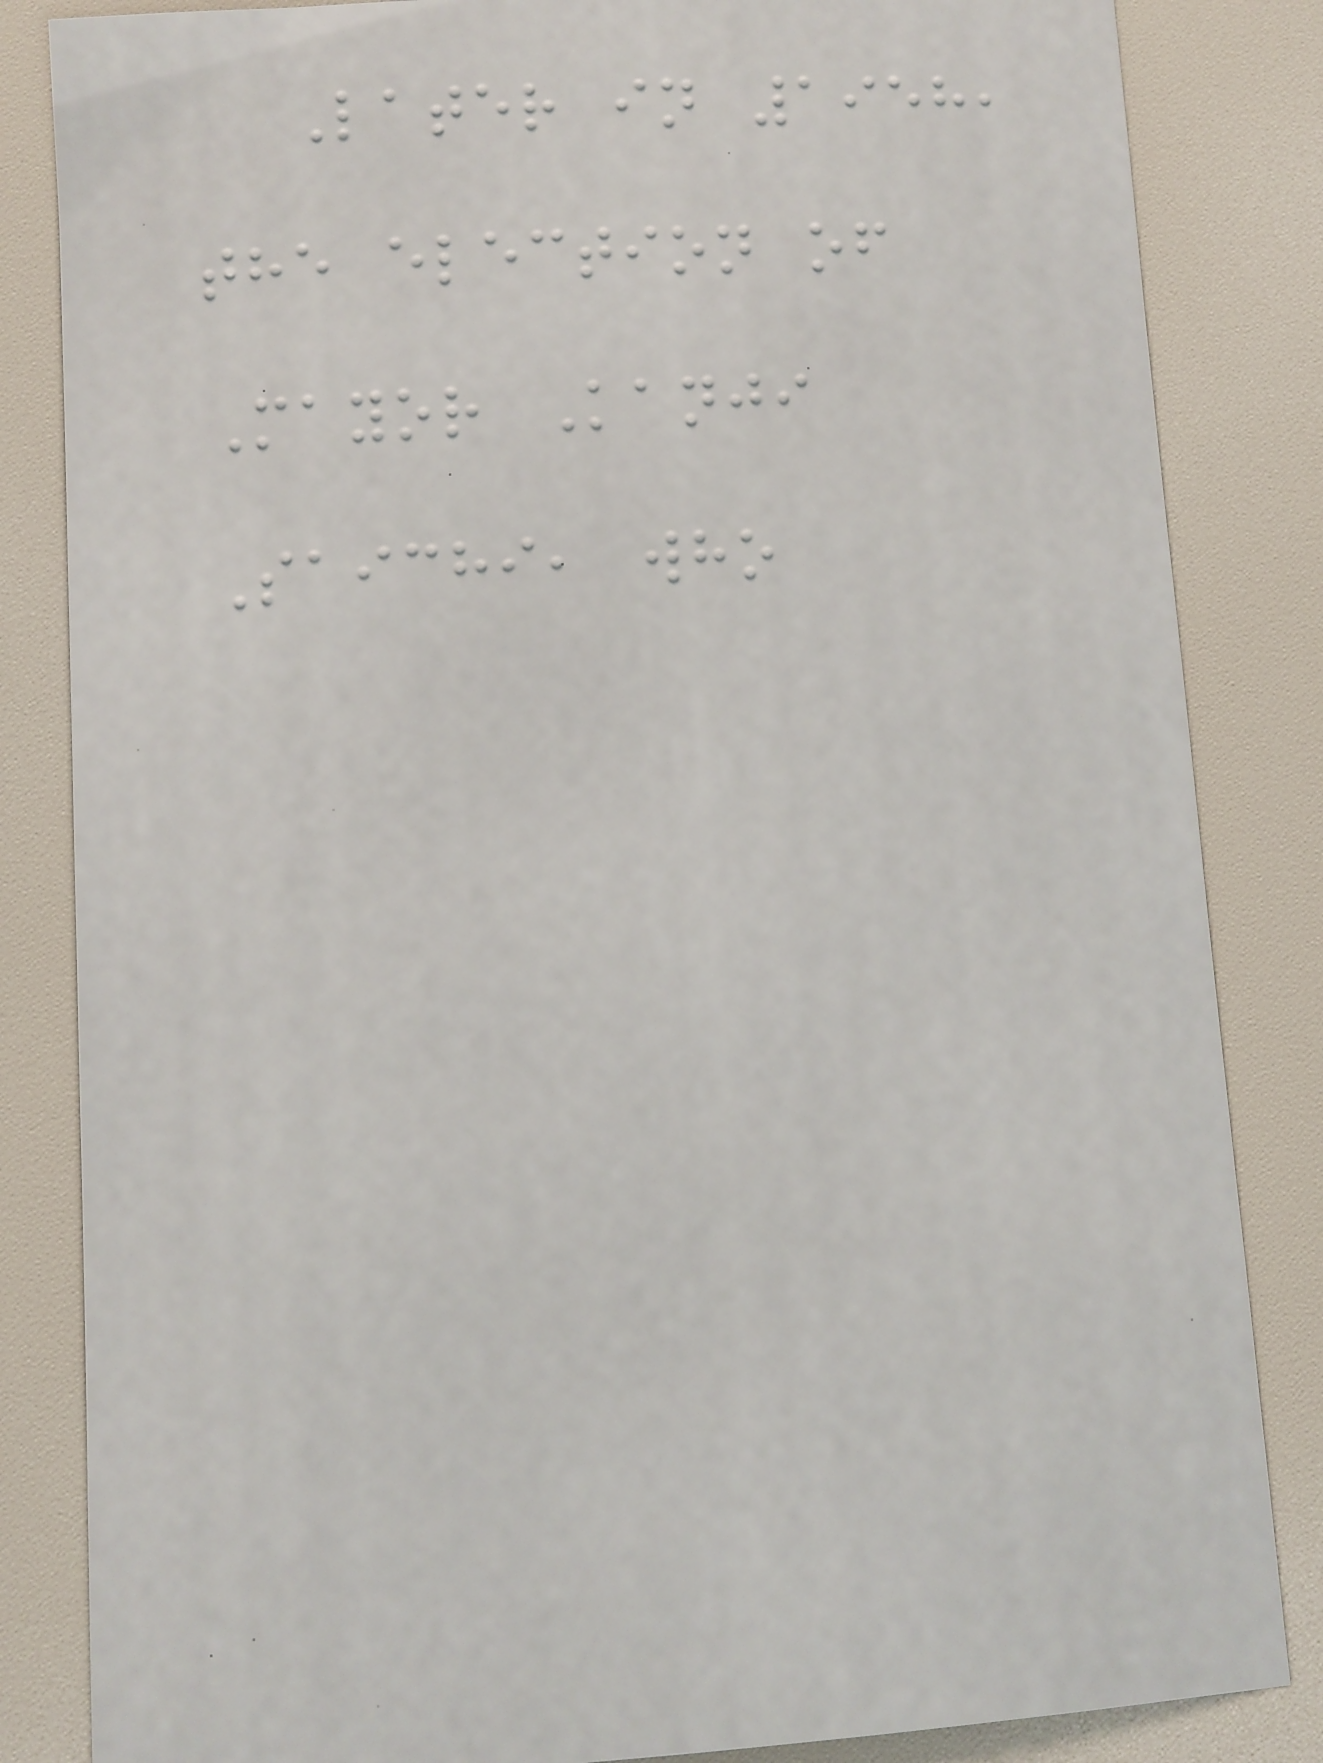Later in 1958,
the election of
Mayor Kanji
Saichi, who
